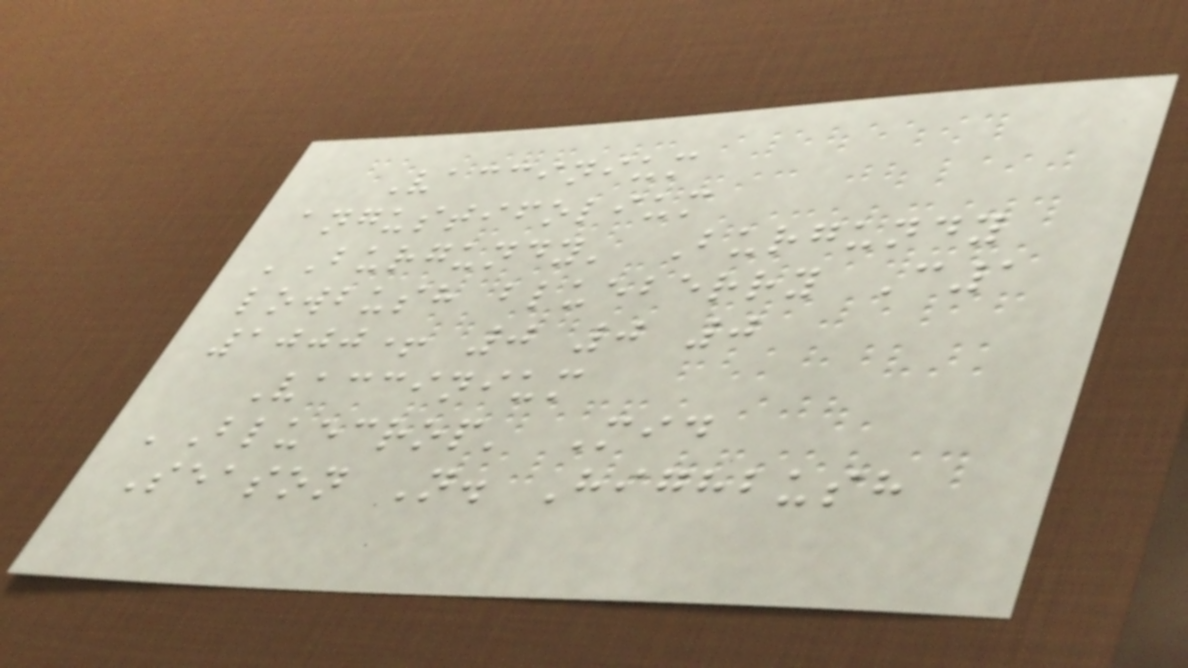Vaccinium
angustifolium
'Burgundy' Burgundy
lowbush blueberry C1
1000+ 0 0 0
Vaccinium
'Bluecrop' Mid
Season N. Highbush
